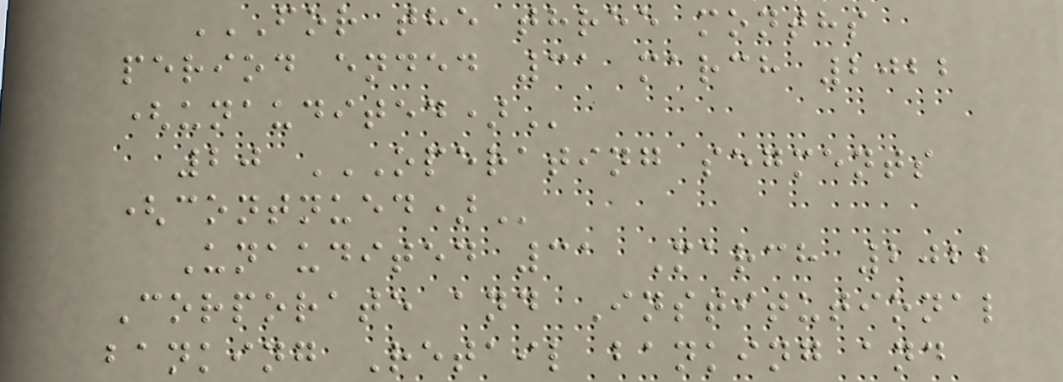FOR THE THREE MONTHS
PERIOD ENDED 31 MARCH 2022
(UNAUDITED)
20 OPERATING SEGMENTS
(CONTNUED)
Unaudited 31 March 2022
Corporate and Institutional
banking Retail banking and
